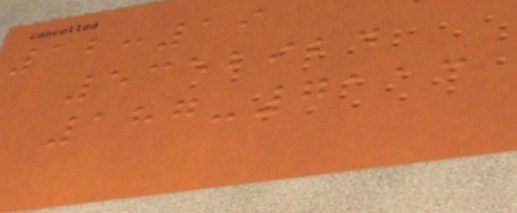12:19
5352924
187-7113
